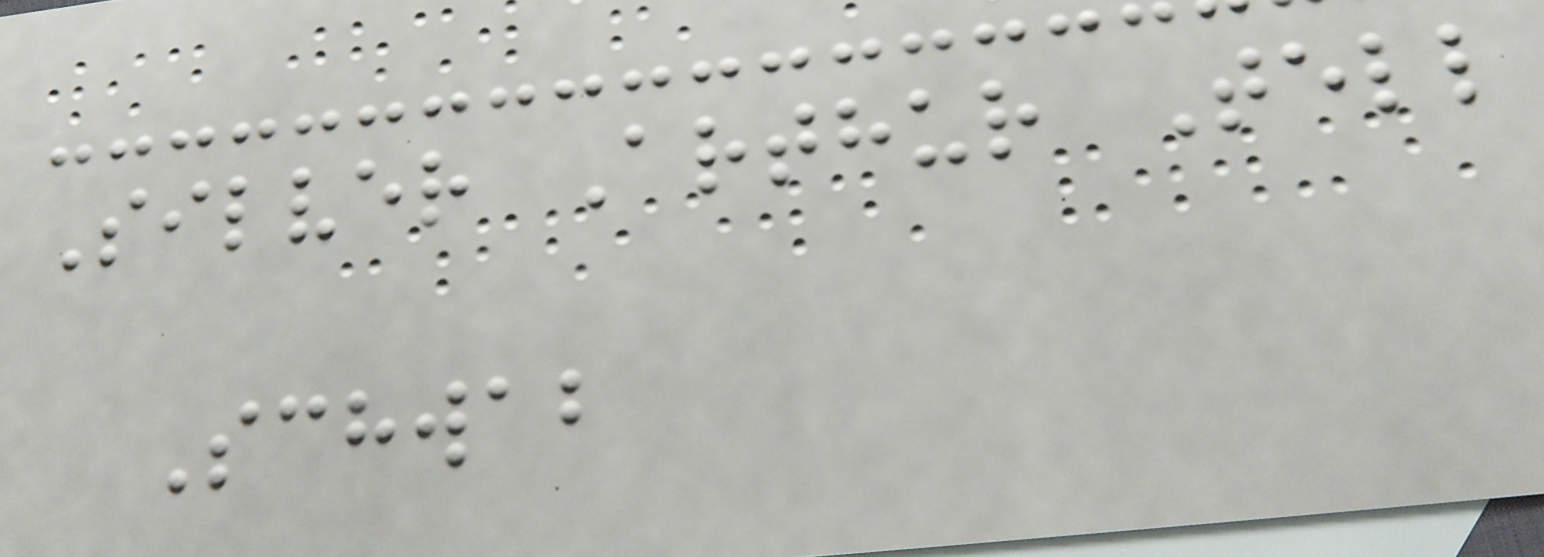Silver Arthur Tell
Schwab
